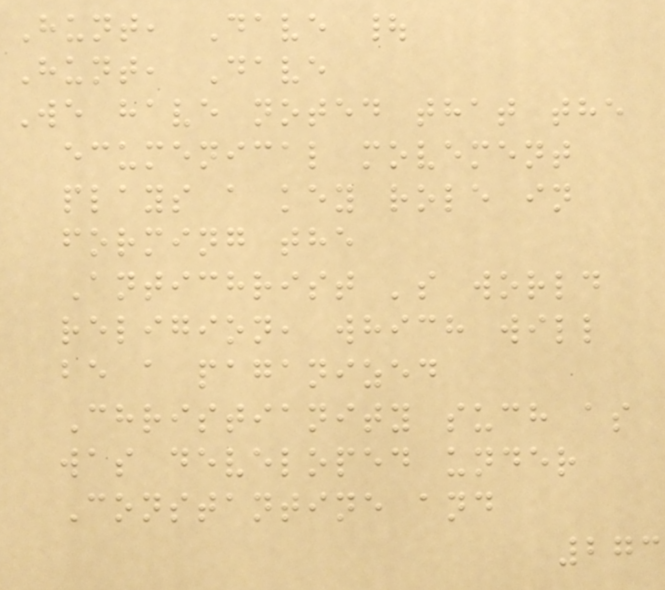Hunt, Dave |
Hunt, Dave
We have noted that the
ecumenical movement
plays a key role in
forming the
Antichrist 's world
religion, which will
be a paganized
Christianity such as
was developed under
Constantine and
273
